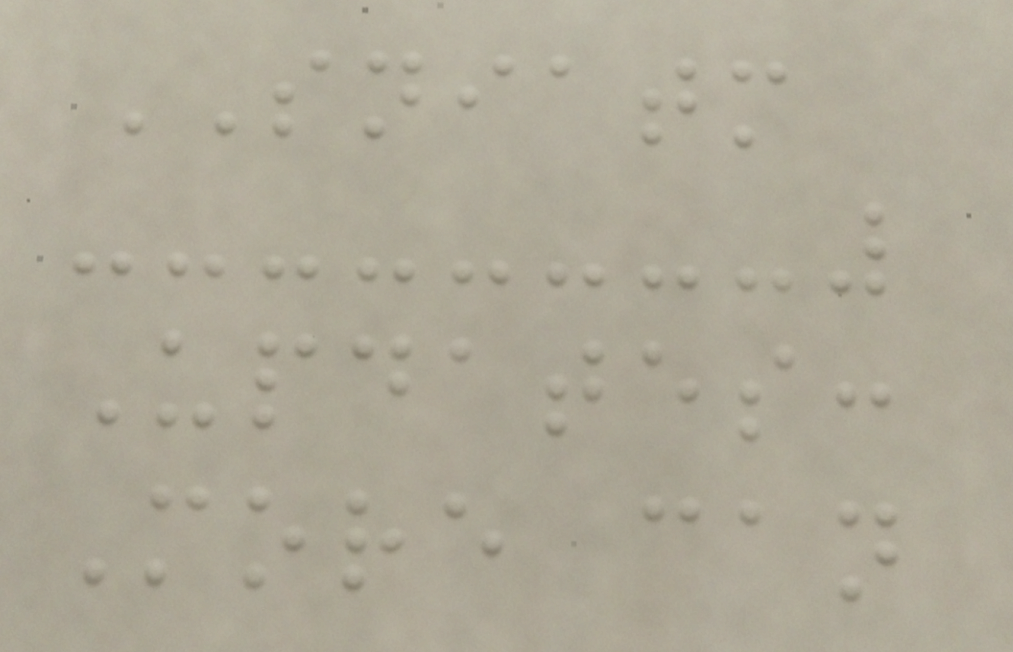SNIATM
Updates:
More can
